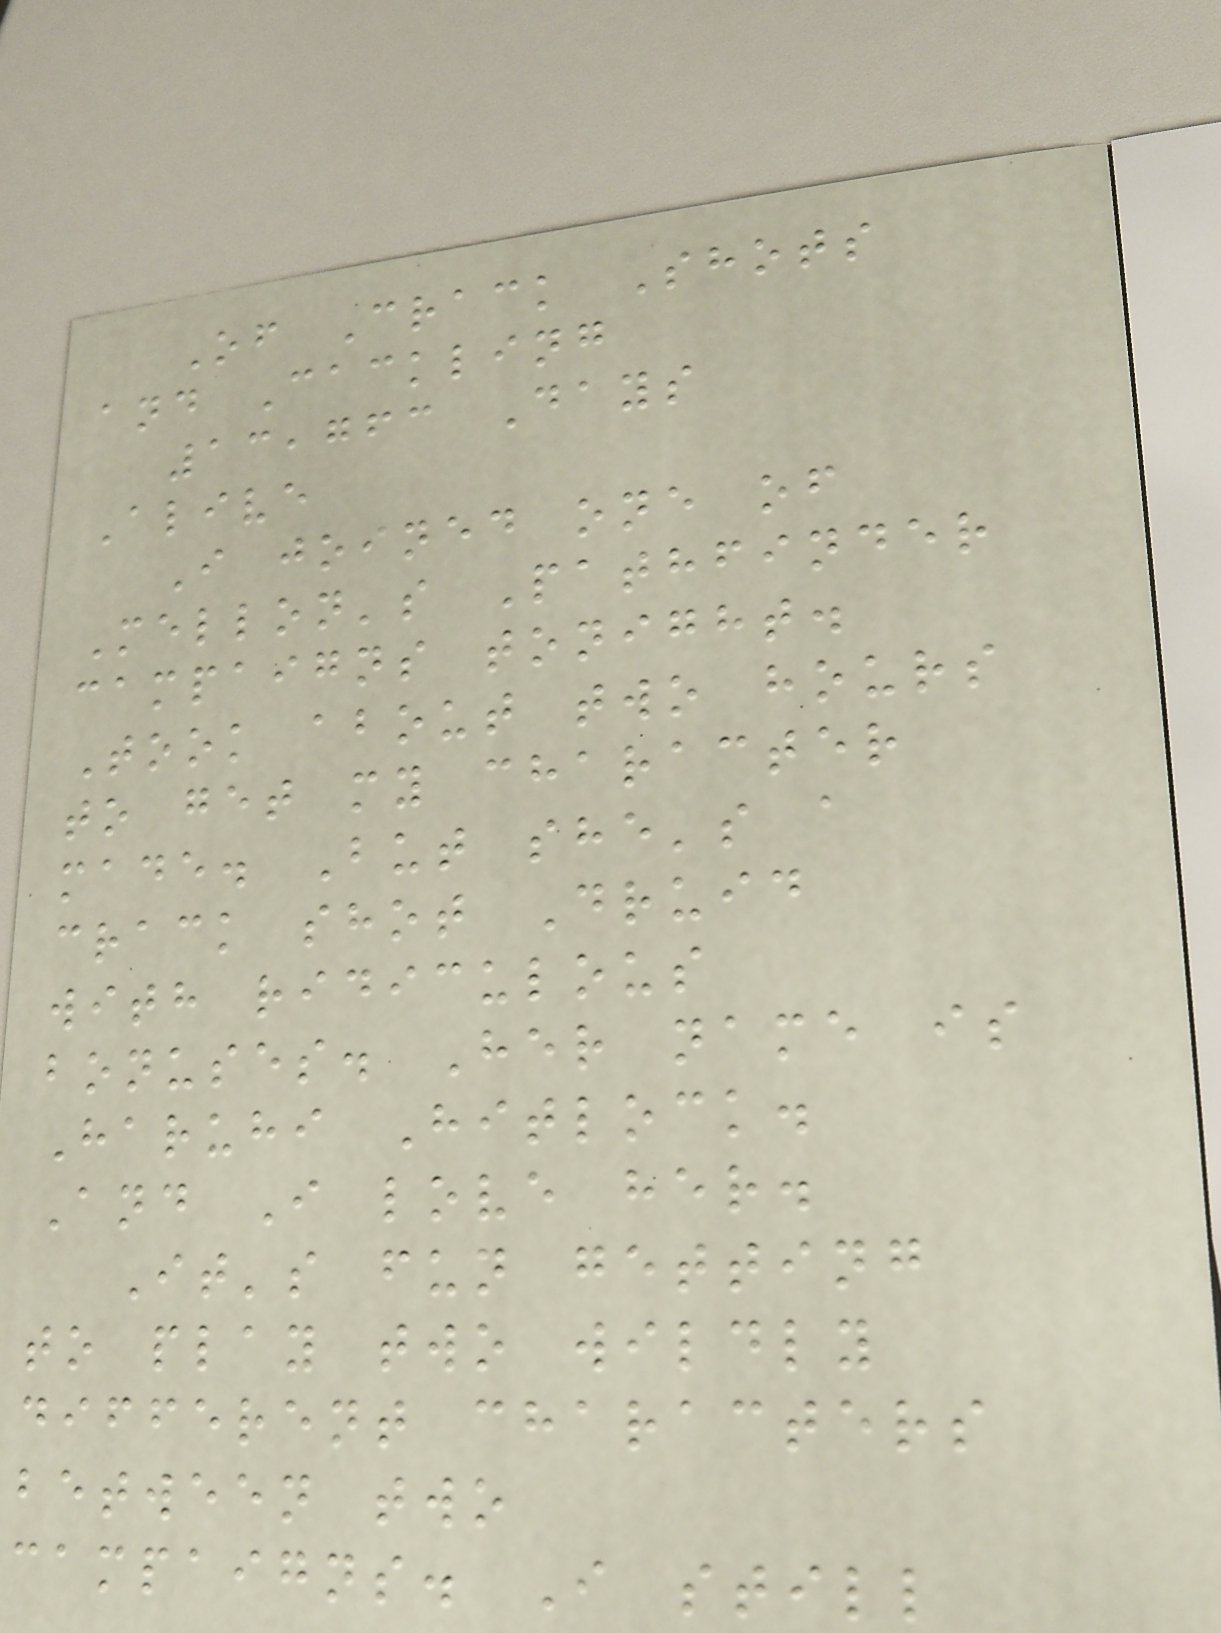Of Crack Shots
and Cackling
13,763 Days
Alive
I joined one of
Mellon's Pathfinder
campaigns tonight.
Took about two hours
to get my character
made. But she's a
crack shot Druid
with ridiculous
bonuses. Her name is
Haruhi Hitlock.
And I love her.
It's fun getting
to play two wildly
different characters
between two
campaigns. I still
